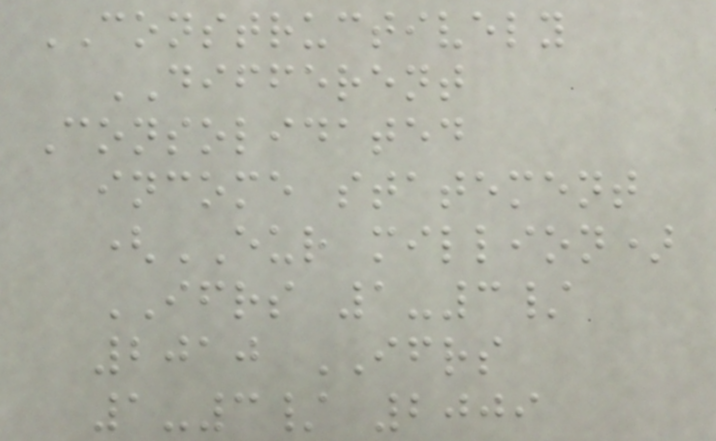CONSTRUCTIVELY
DIFFERENT
Consolidated
income statement
(EUR million)
IFRS 1-3/
2010 IFRS
1-3/ 2009
